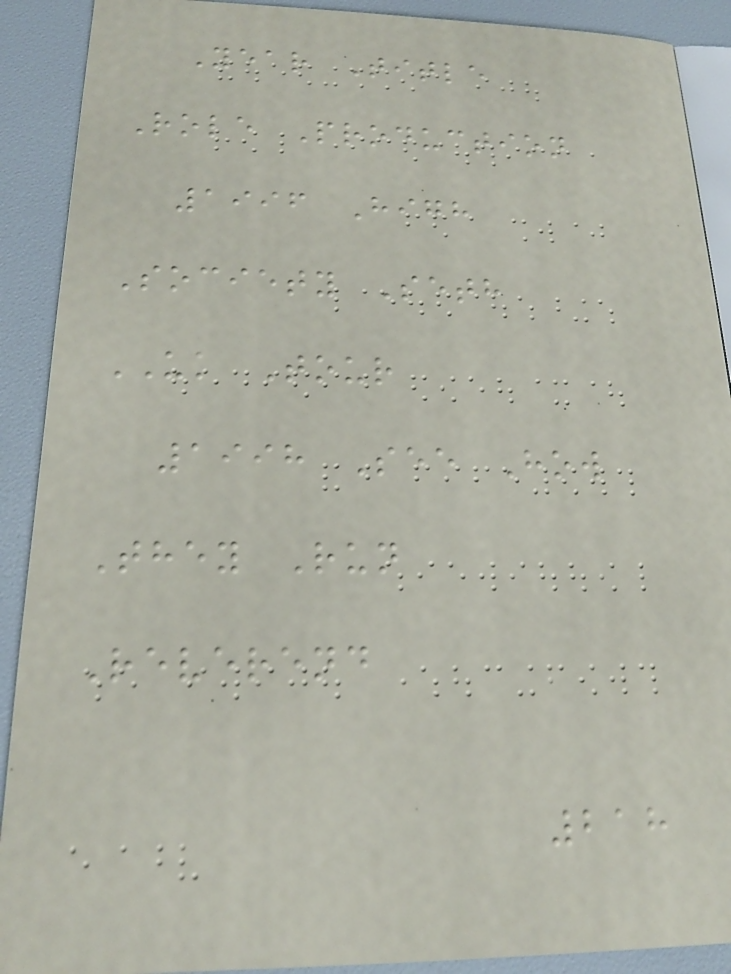Year Title
Role Production
1996 High
Society Seth
UK Tour
1998 See How
They Run
Reverend
218
